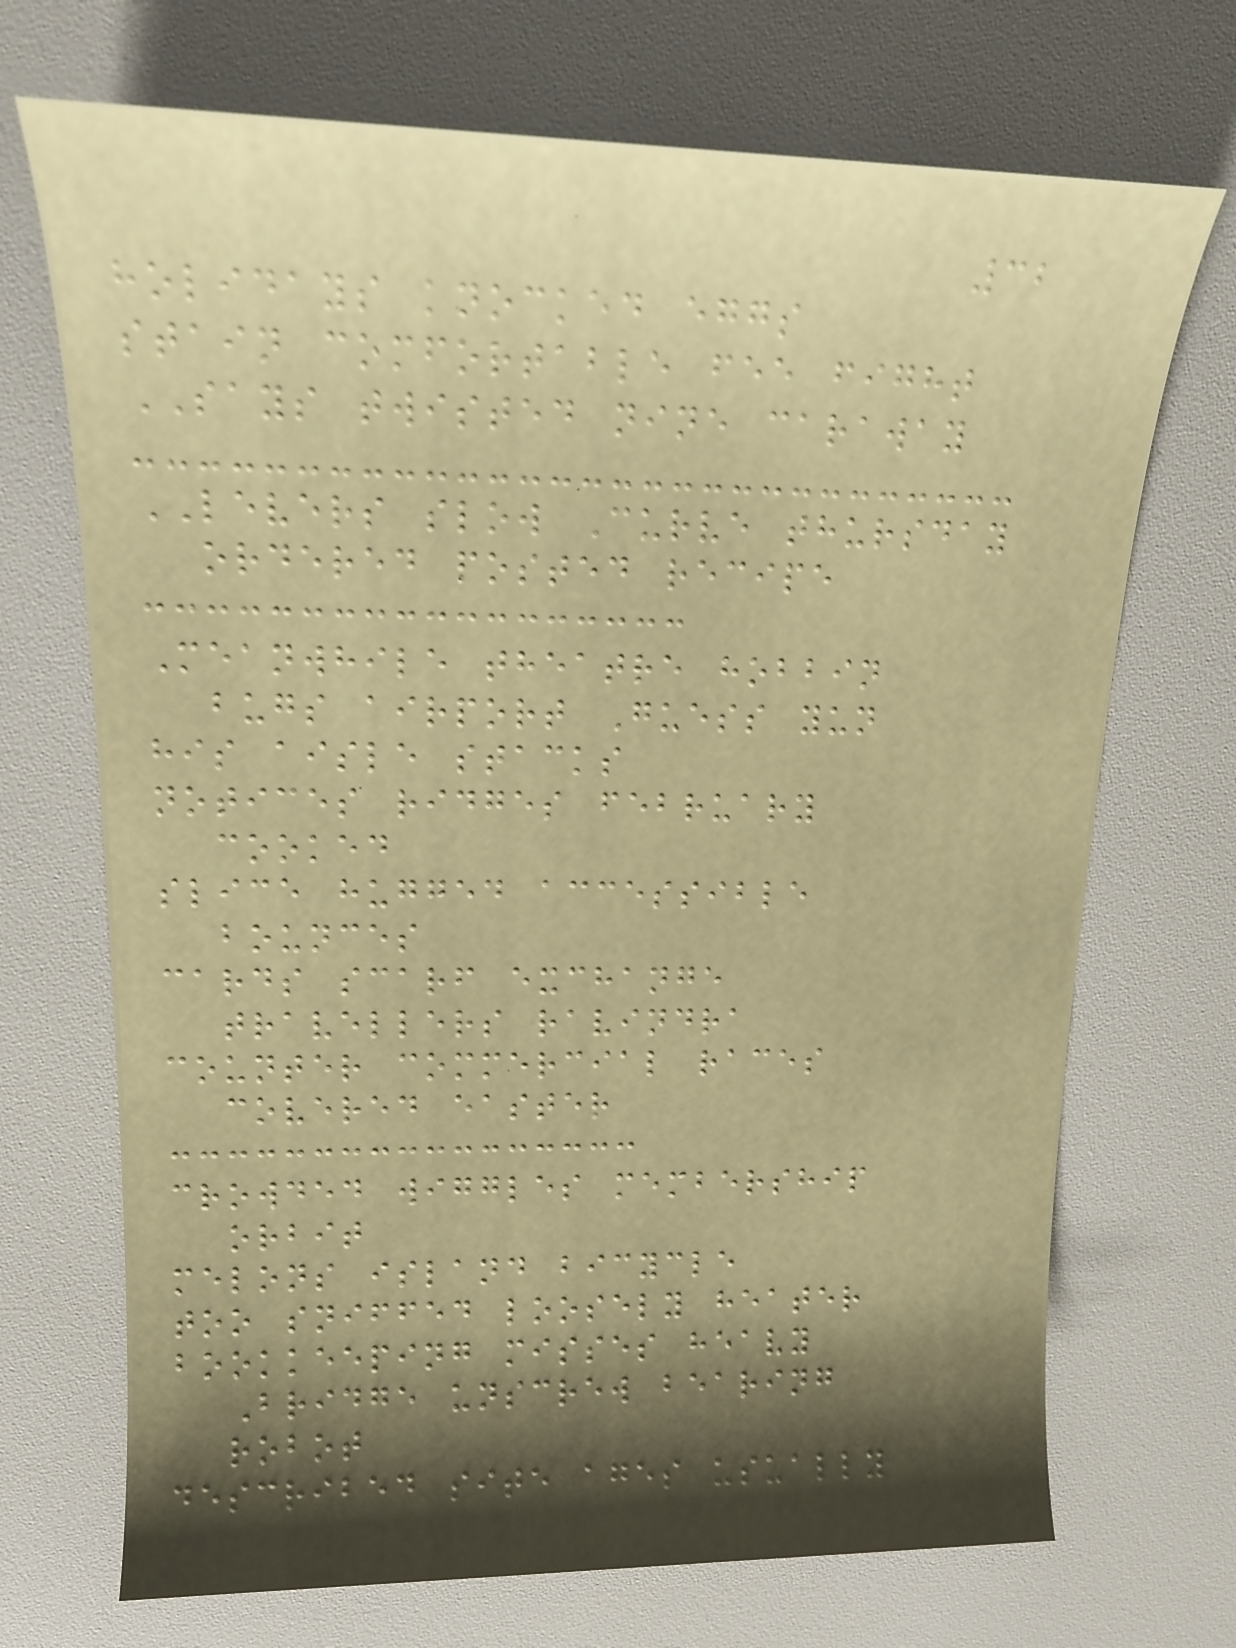32
holidays knocked eggs
stain comfortable fee fight
SAYS twisted nine caraway
LEVERS slow Curve thursday
ordered posted recipe
Meanwhile theatre hobbin
bugs airport Guess yun
his aisle stacks
notices ridges february
cooked
slice hugged accessible
bounces
cards scarf exchange
travellers ravindra
counter commercial races
covered easter
crowded wiggles membership
orbit
melons island bicycle
too sniffed loosely heater
bookkeeping misses heavy
Bridge unscrew bearing
robot
described site ages usually
